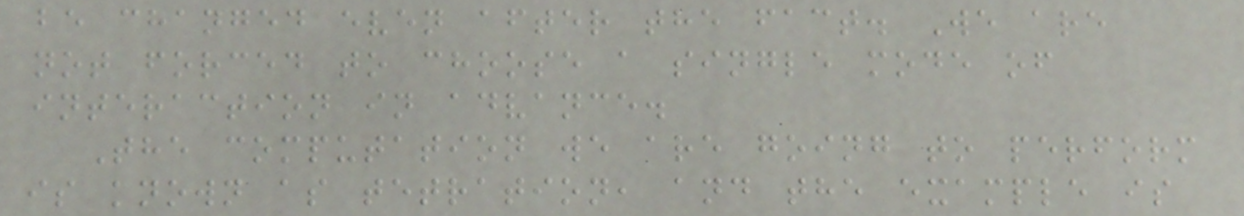be changed even after the fact. We are
not forced to choose a single mode of
interaction in advance.
The computation we are going to perform
is known as tetration, and the example is
